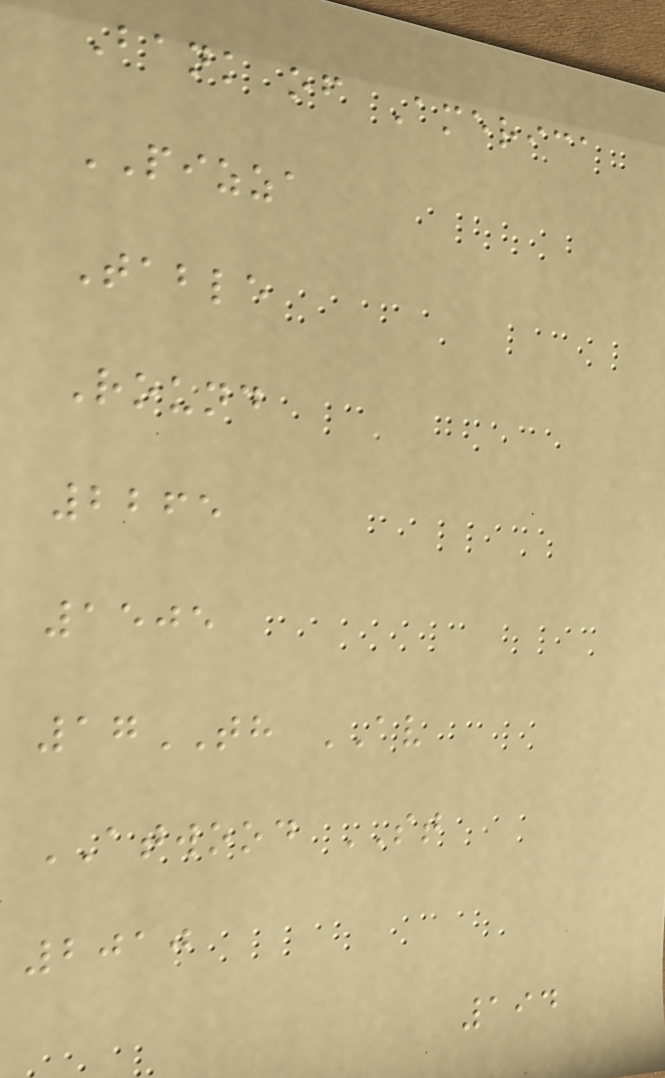Bank of America
PIZZA
Table
Round
2265
1505
17TH AV
ATWOOD ST
2010
194
